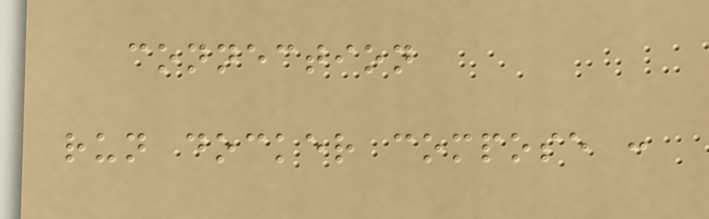connection
run docker compose :
